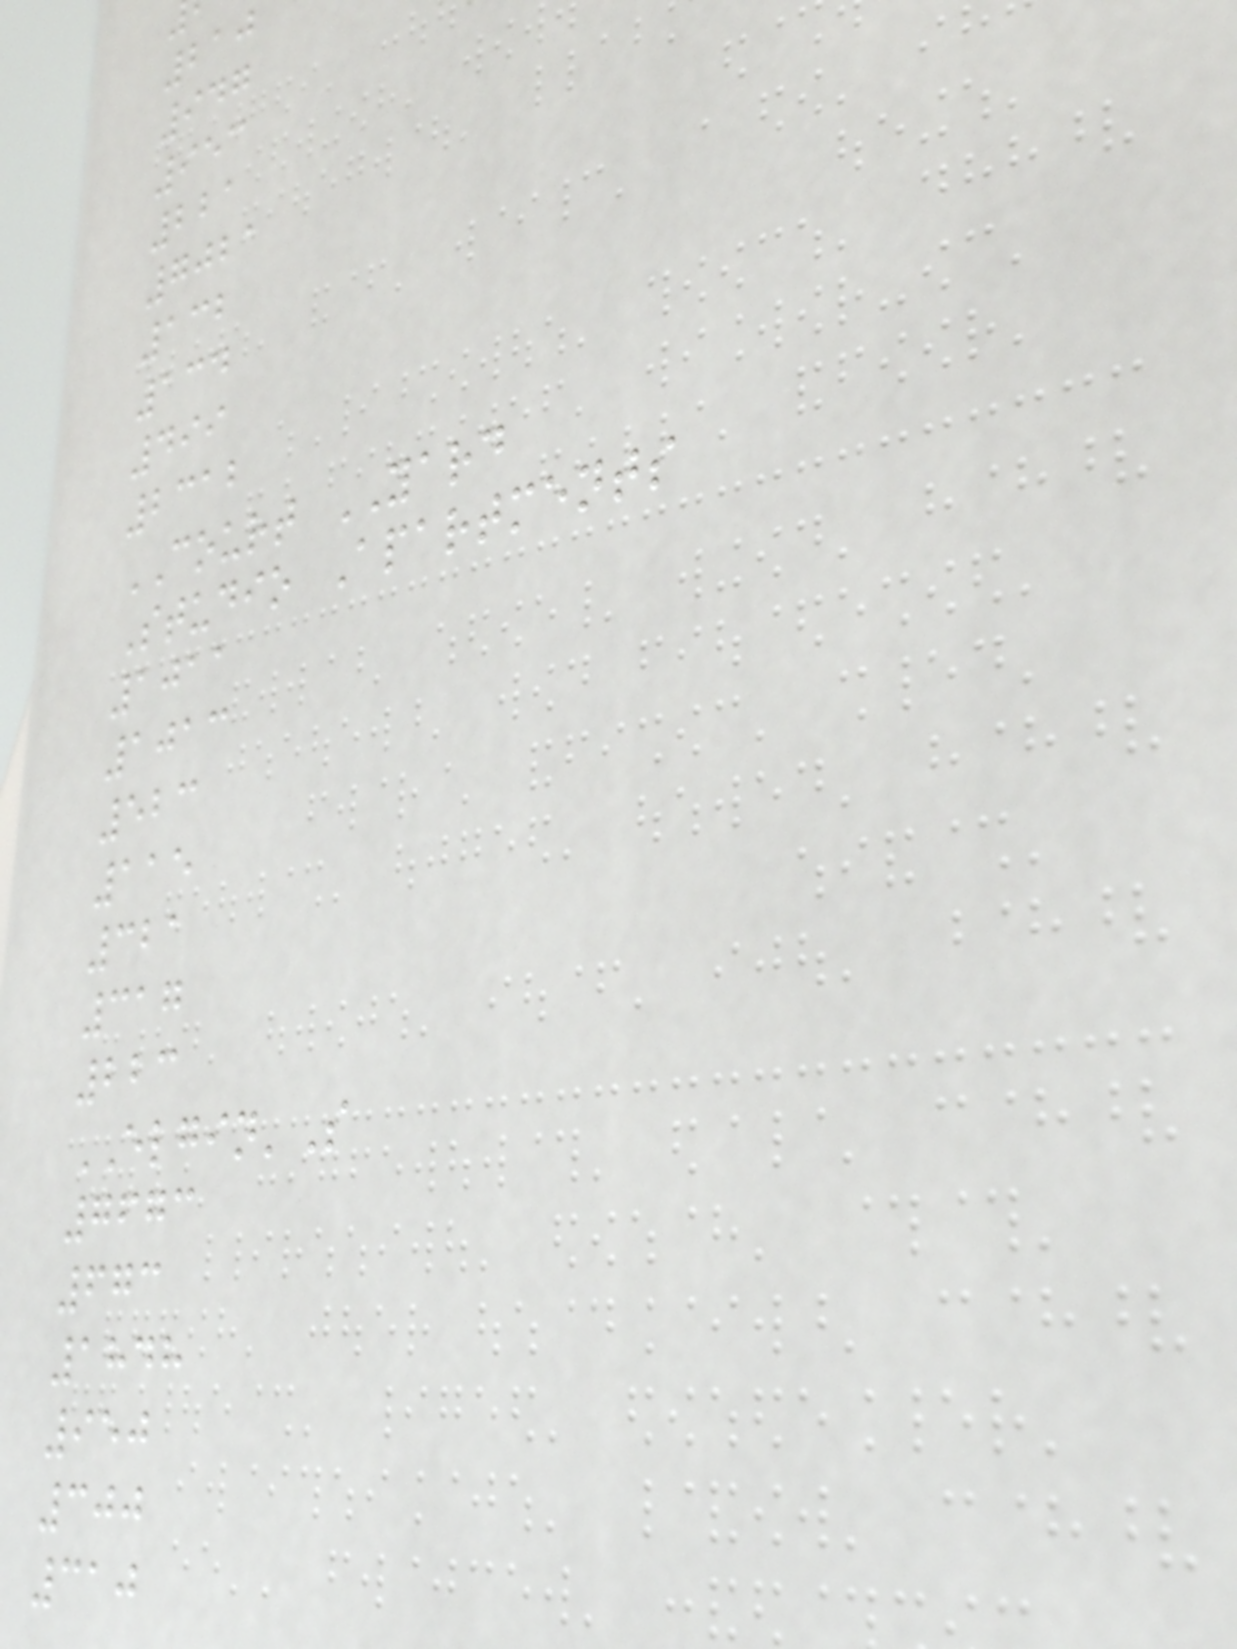210
947
953
221
7021
132
134
499
2312
COURT YARD
Studio Apartments
1011
1013
523
115
321
317
223
ELGIN'S
7673
673
1848
950
300
310
